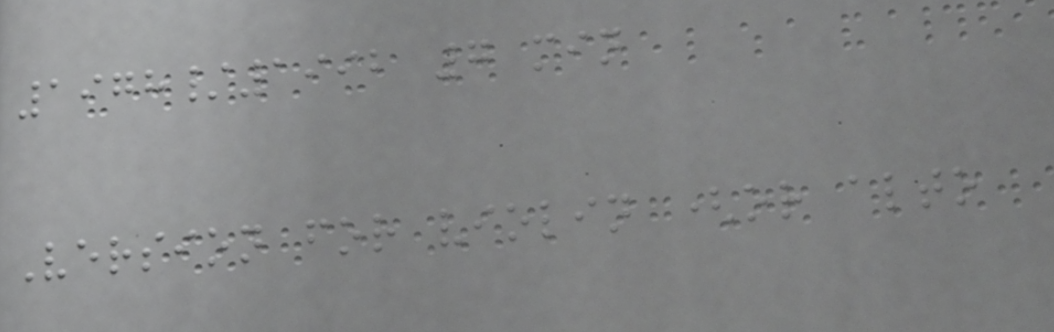1978/1992 7 min
Version for violin (or alto
